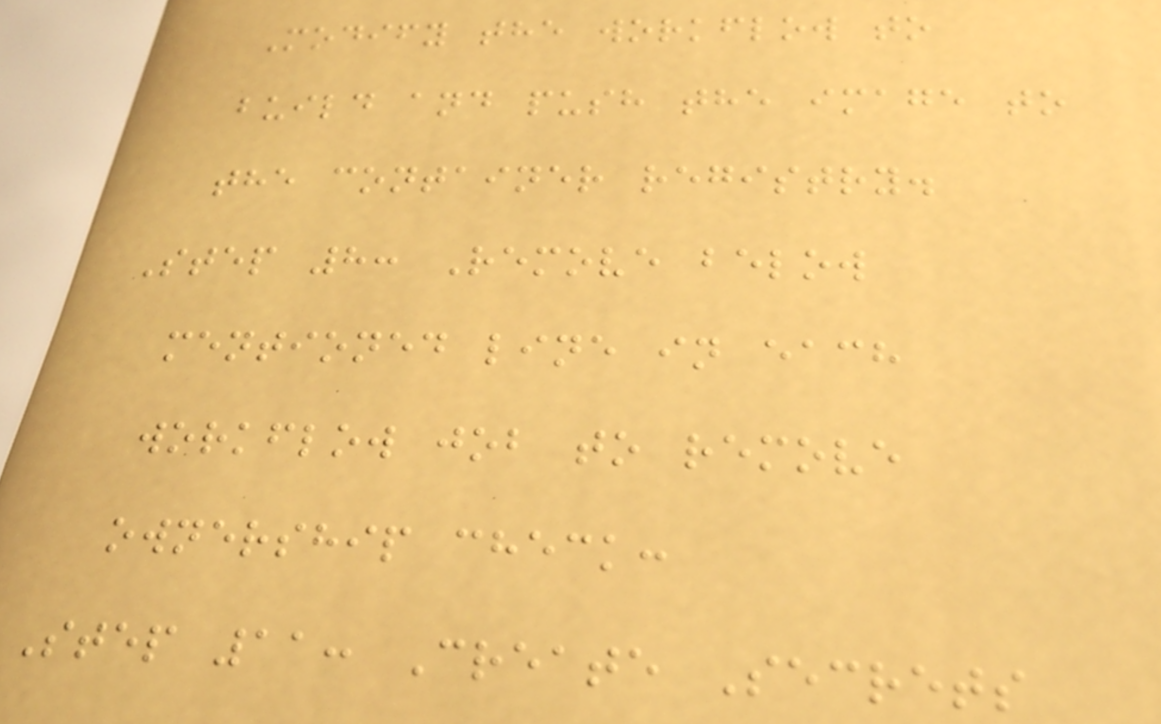Modify the workflow to
build and push the image to
the container registry.
Step 8: Remove below
mentioned line in each
workflow job to remove
ownership check:
Step 11: Create Secrets
